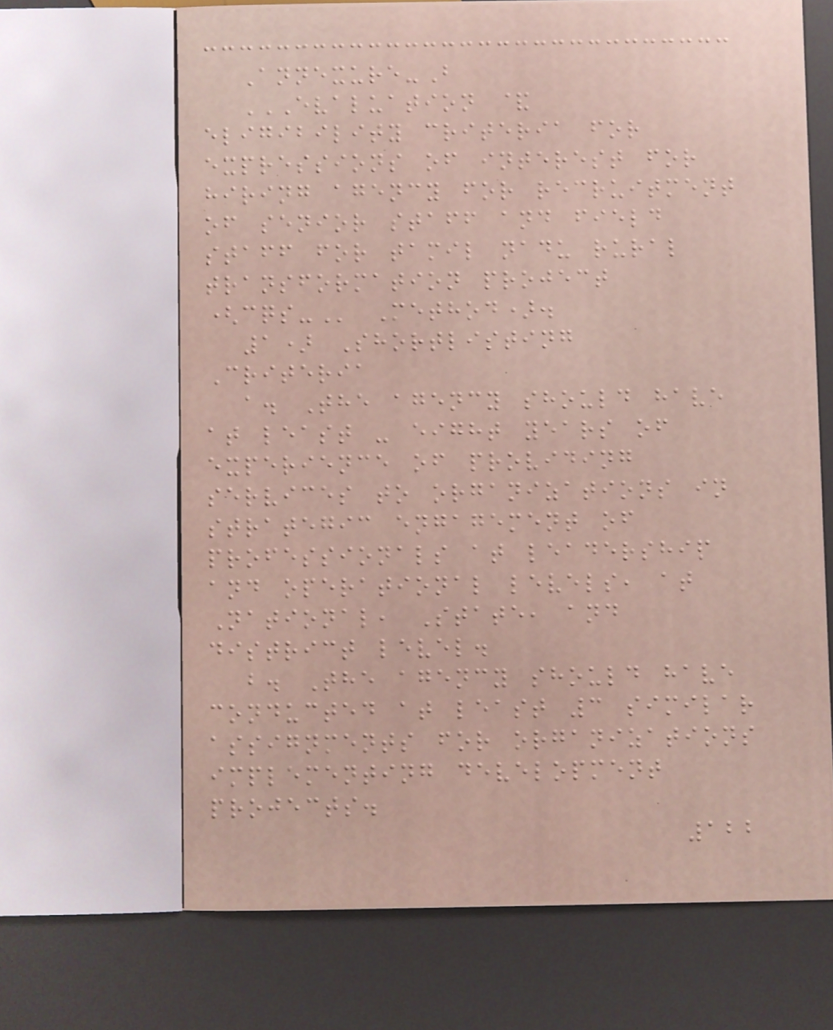Annexure-B
EVALUATION &
ELIGIBILITY CRITERIA FOR
EXPRESSIONS OF INTEREST FOR
HIRING AGENCY FOR RECRUITMENT
OF SENIOR STAFF AND FIELD
STAFF FOR TAMIL NADU RURAL
TRANSFORMATION PROJECT
(CQS- Method).
1) Shortlisting
Criteria
a. The agency should have
at least - eight years of
experience of providing
services to organizations in
strategic engagement of
professionals at leadership
and operational levels, at
National, State, and
district level.
b. The agency should have
conducted at least 3 similar
assignments for organizations
implementing development
projects.
122
